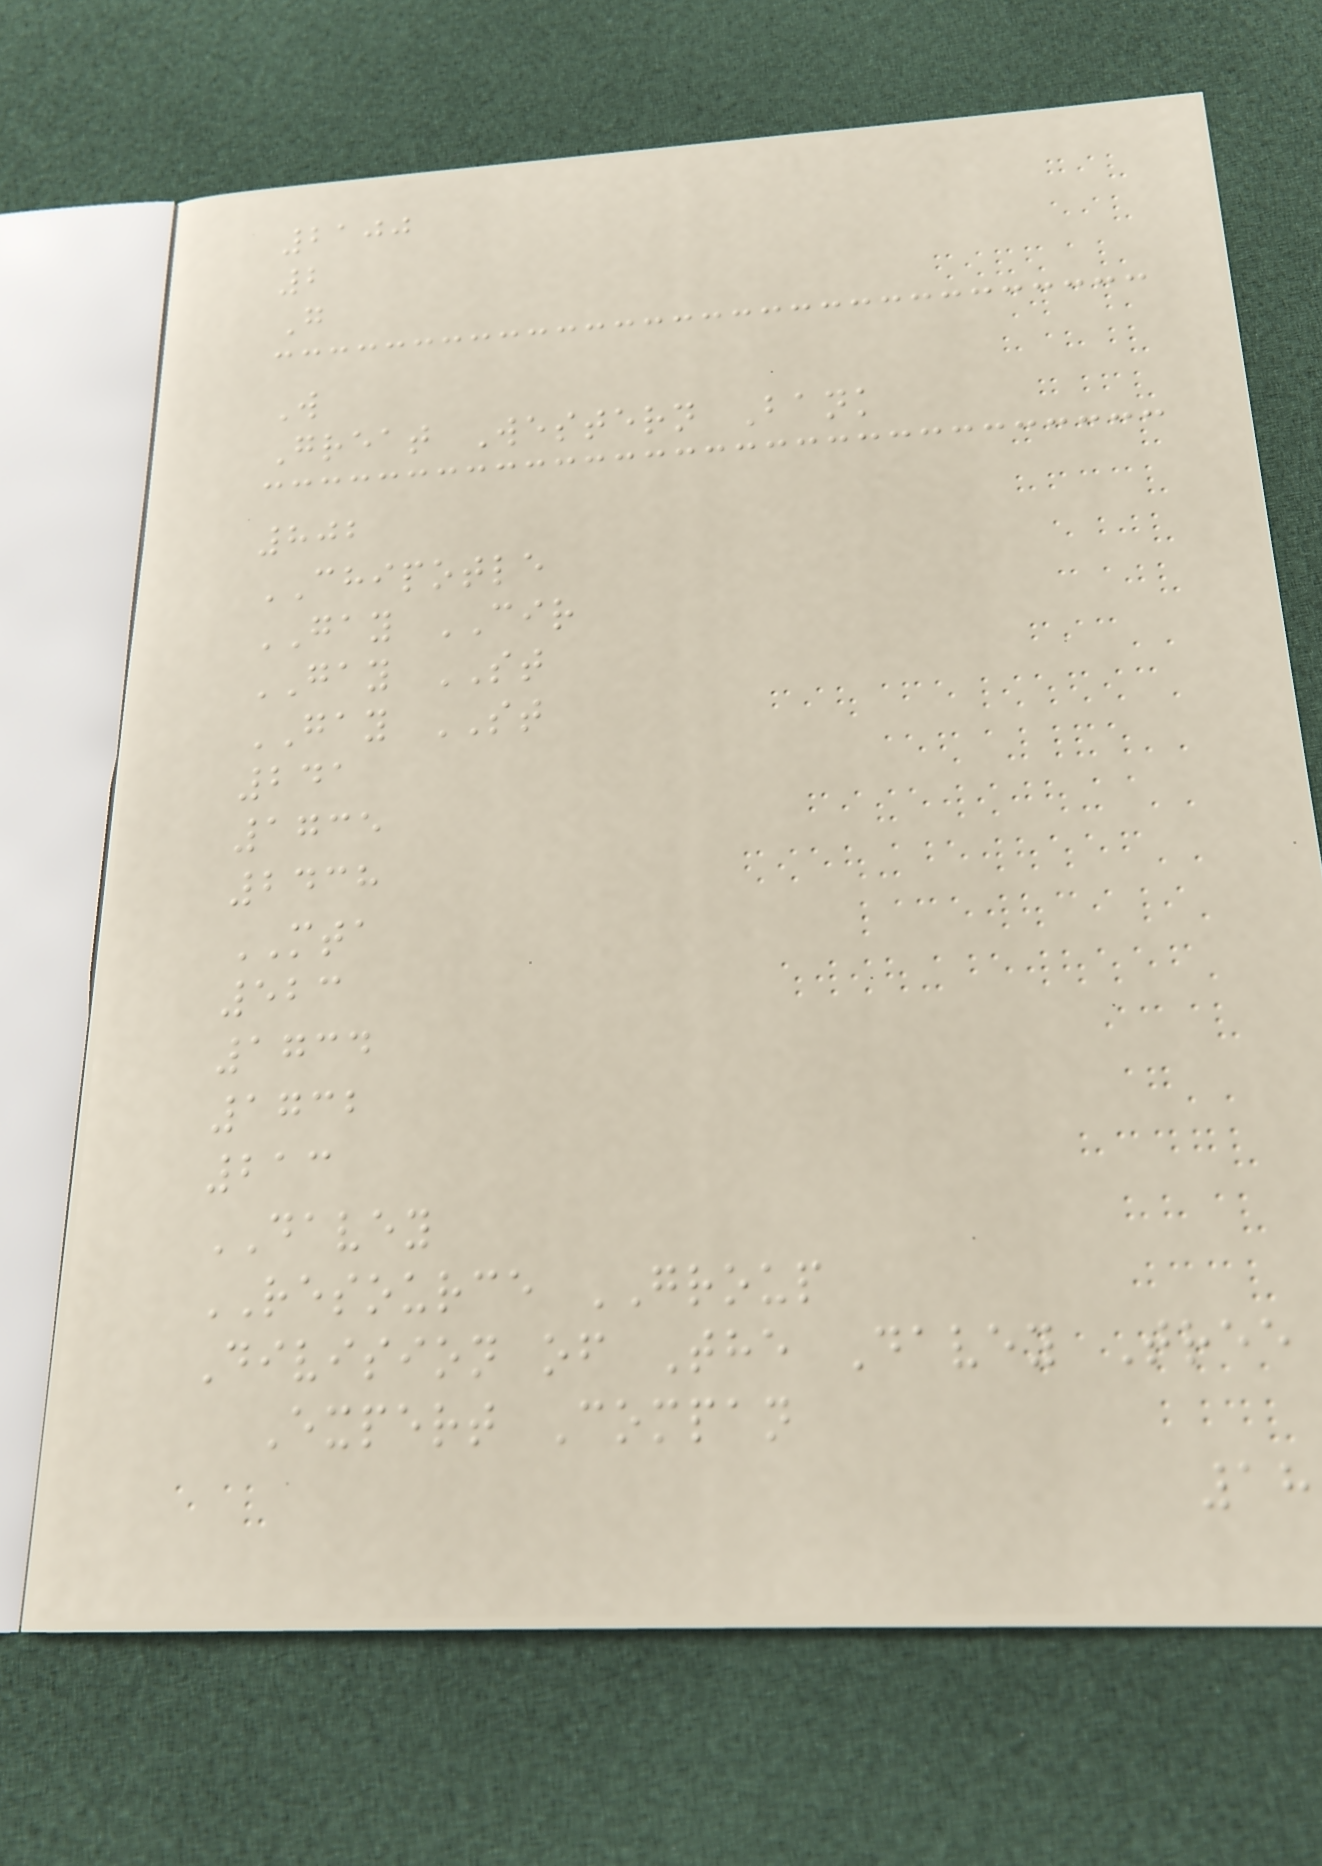2100
2
G
W
Great Western Bank
802
CHIPOTLE
GAY CIR
GAY ST
GAY ST
241
1735
2438
MTA
523
1734
1732
213
DAVEY
RESOURCE GROUP
Division of The Davey Tree
Expert Compan
18
